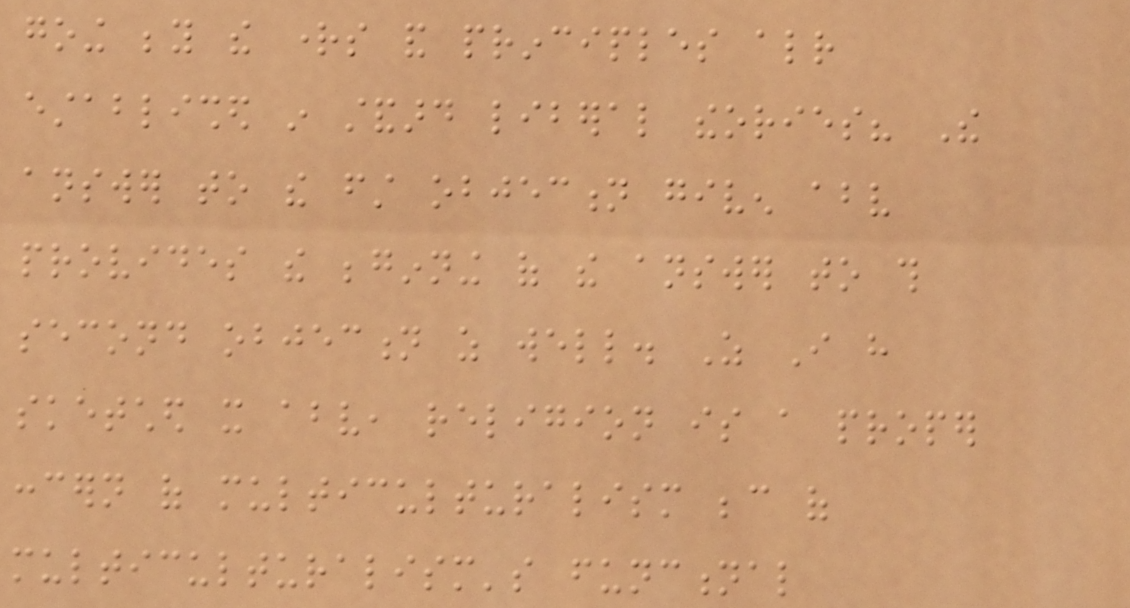going beyond the rights and principles already
established in standard liberal theories? The
answer to the first objection given above
provides the beginning of the answer to this
second objection as well. As I have
sketched it above, religion is a proper
concern of multiculturalism because of
multiculturalism's functional
